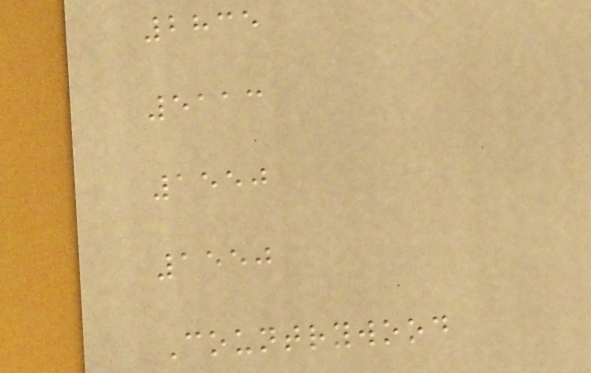2835
5113
1550
1550
Countrywood
